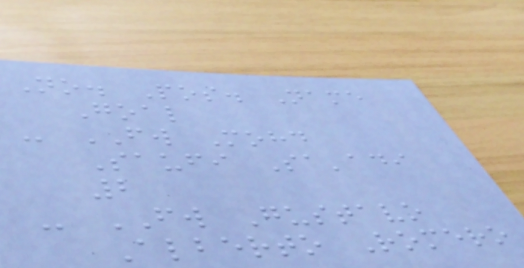No. Pos. Name
Goal
- FW Mohd
Saufi Sa'adi
2
- FW Gustavo
Alberto Romero
